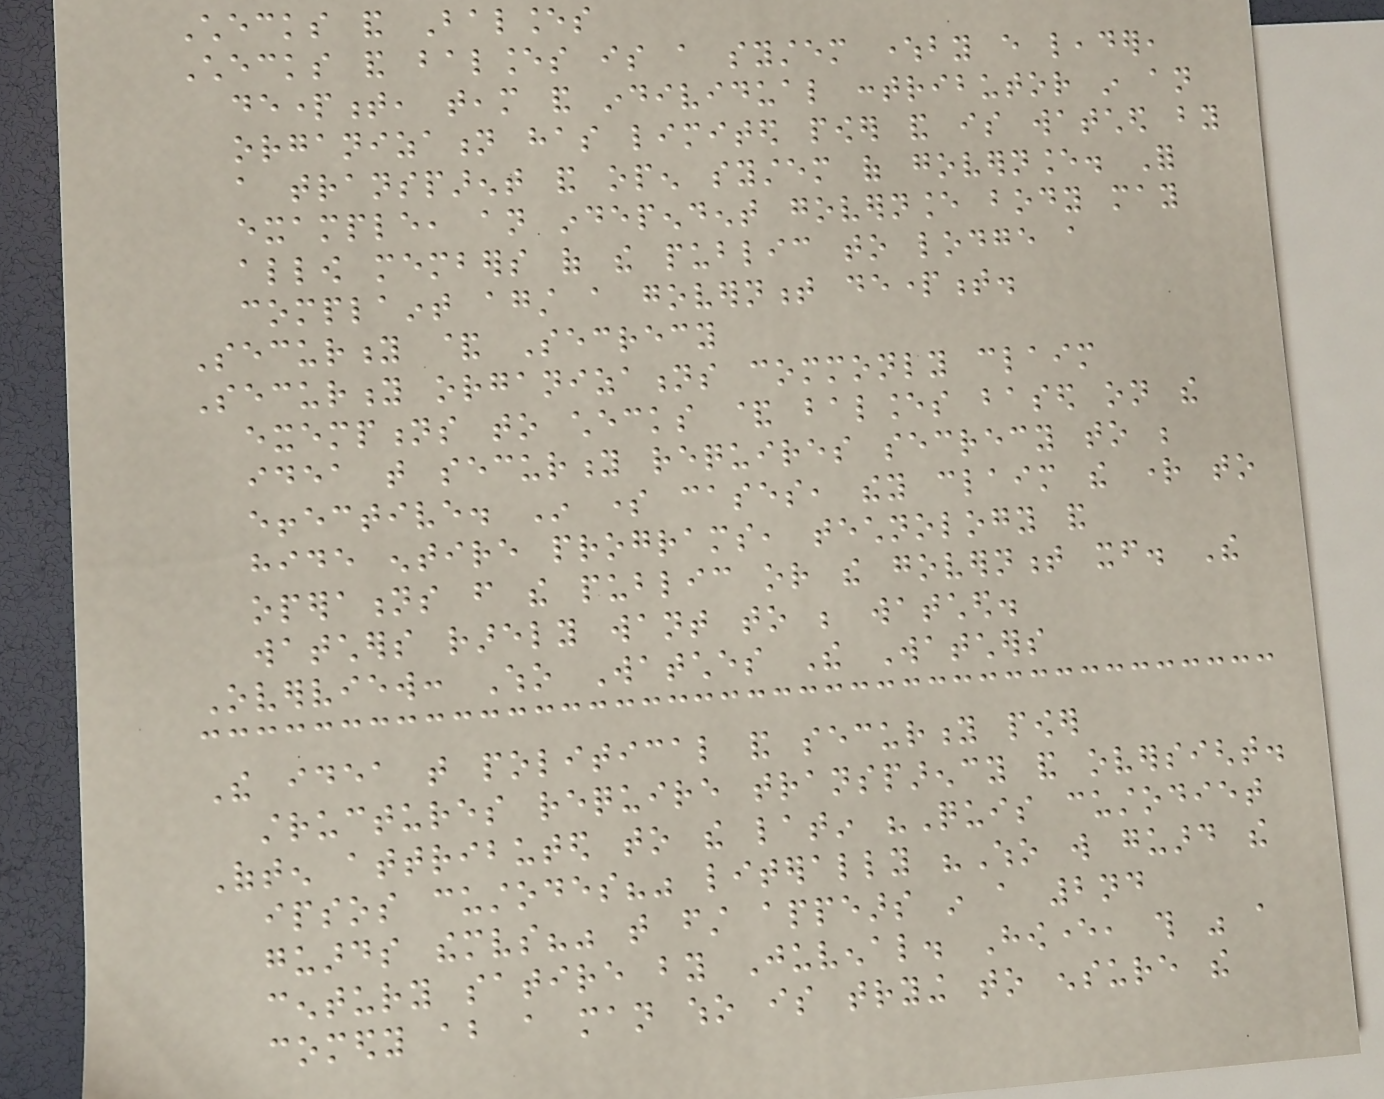Checks and Balances
Checks and balances is a system whereby every leader,
department, team and individual contributor in an
organization has limited power and is watched by
a transparent and open system of governance. For
example, an independent governance body may
allow members of the public to lodge a
complaint against a government department.
Security & Secrecy
Security organizations commonly claim
exemptions to checks & balances based on the
idea that security requires secrecy to be
effective. In some cases, they claim the right to
hide entire programs, technology and
operations from the public or the government itself. The
watchers rarely want to be watched.
Overview: Who Watches The Watchers
The idea that political and security power
structures require transparency and oversight.
Often attributed to the latin "Quis custodiet
ipsos custodes?" literally "Who will guard the
guards themselves?" that first appears in a 2nd
century satire by Juvenal. However, this was a
comedy about a man who is trying to ensure the
